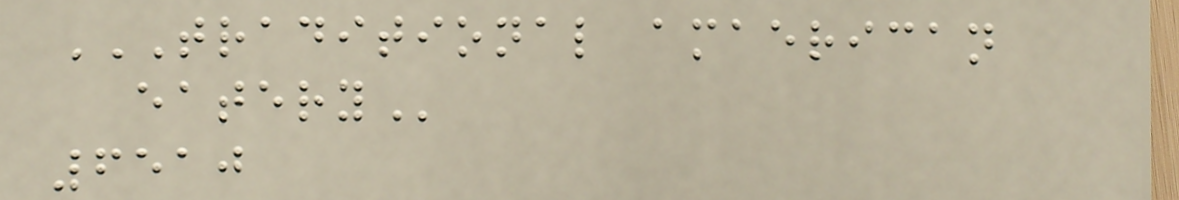TRADITIONAL AMAERICAN
EATERY
6510
